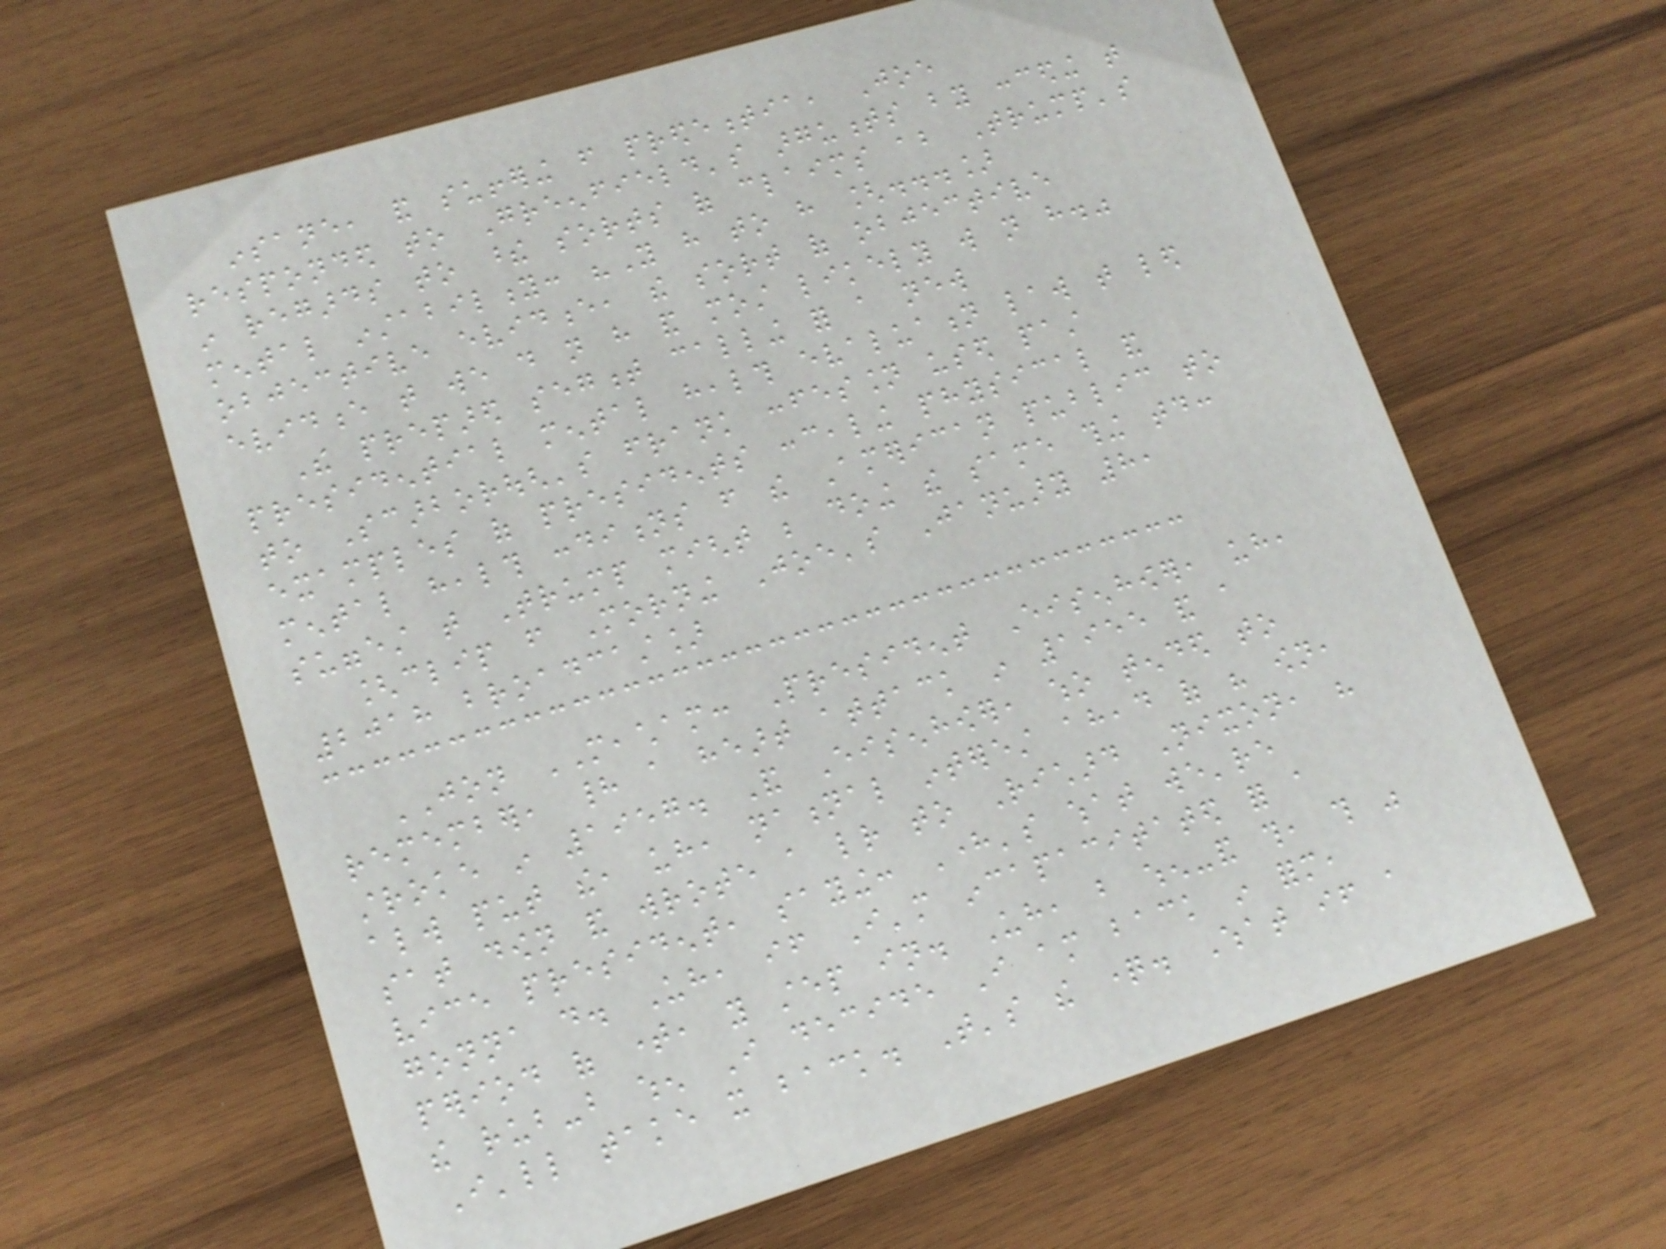insane, and suffering from predementia, Joe
responded to Greenfield's arguments by conceding that
in regards to these sorts of claims about Trump's
mental instability: "You have to have [...]
objective evidence, the sort of objective
evidence that we do not have and most likely will not have."
The prepared segment calling for a new
presidential mental health evaluation law that led
to Scarborough's frank confession used past
examples of presidents concealing physical and
mental health conditions from the American public to
suggest that Trump might be doing the same thing today:
[clip from Morning Joe's January 8,
2018 broadcast]
JON MEACHAM: President Eisenhower, uh,
remember, had a heart attack in 1955 and a
stroke in 1957. And Eisenhower, who tended to
always put the, uh, national interest ahead of his own,
sat down and wrote a letter to Richard Nixon, his
vice president, saying: Here's what we're
gonna do. Uh, if I'm incapacitated for a
period of time, you step in. Uh, but when-and this, this was
the rub-but when I decide I am back in form,
I'll take it back. That's the question. What if a
